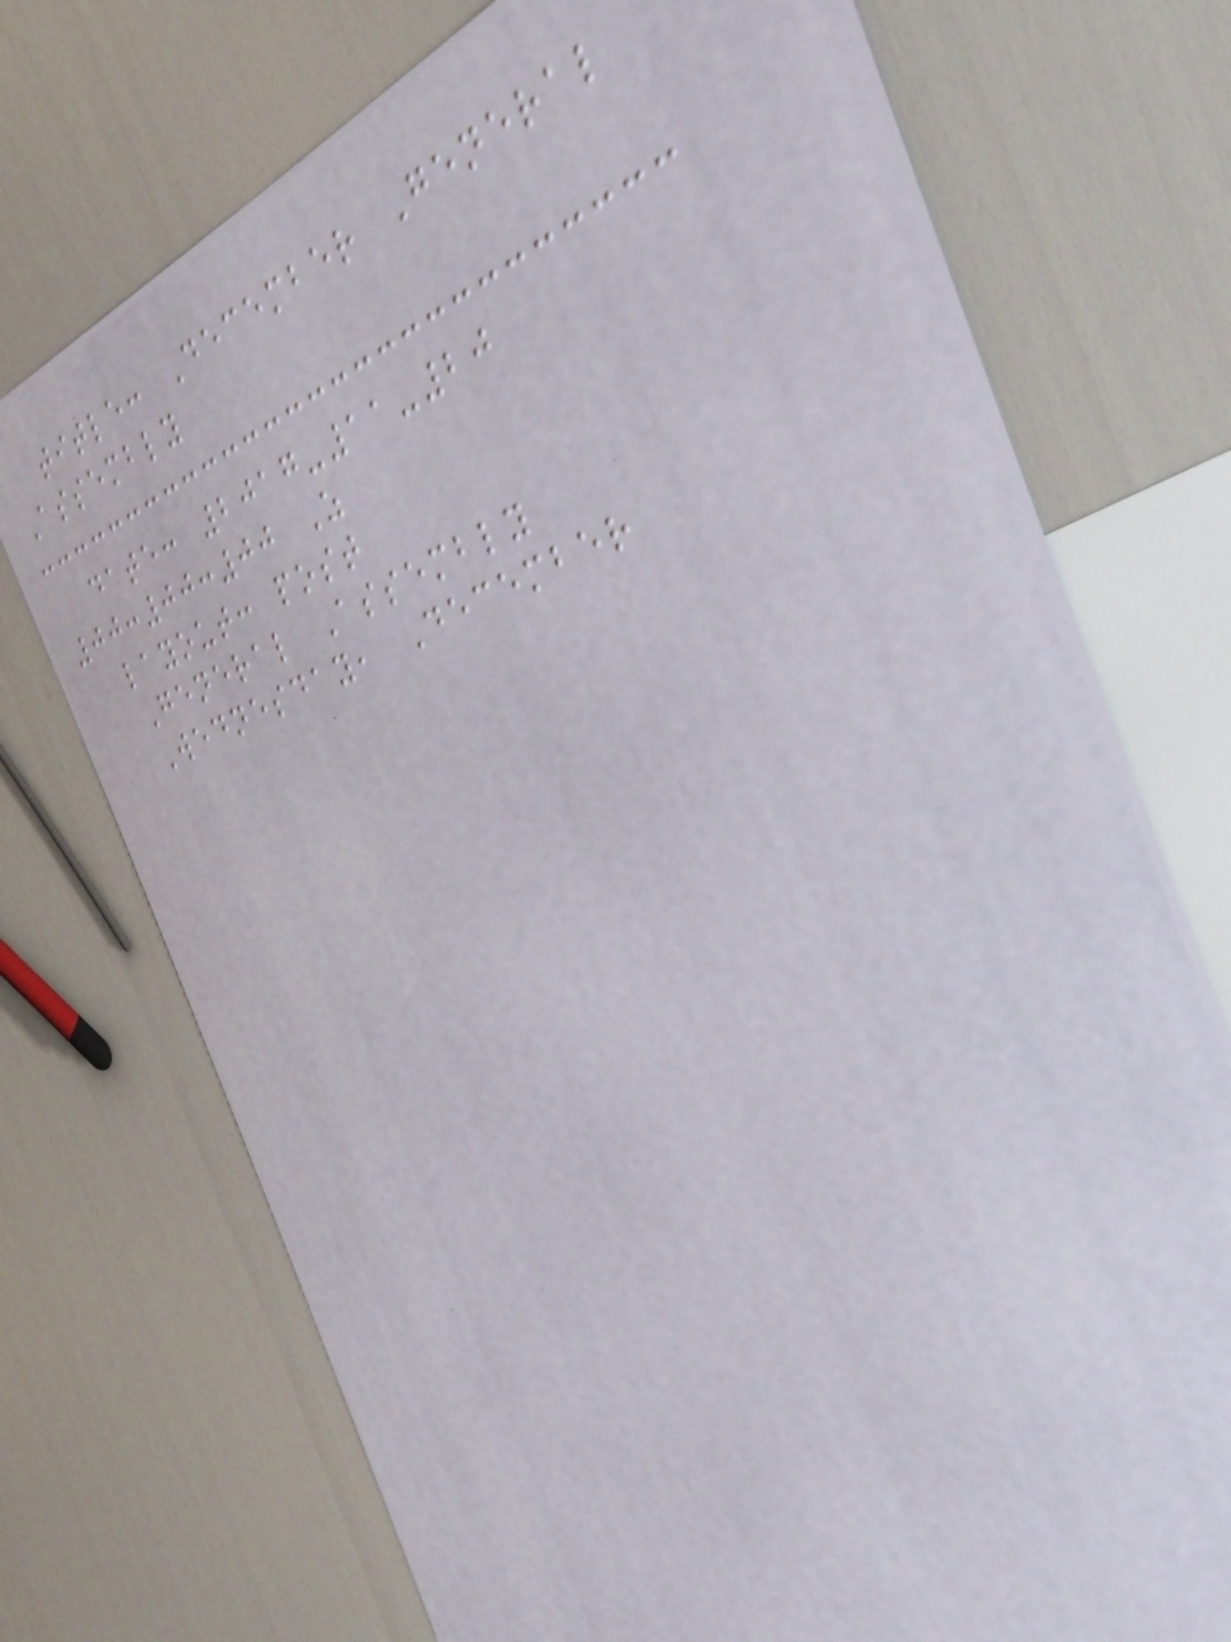title: December General
Assembly
date: 2017-11-20
00:00:00 Z
layout: post
General Assembly
Wednesday, December
